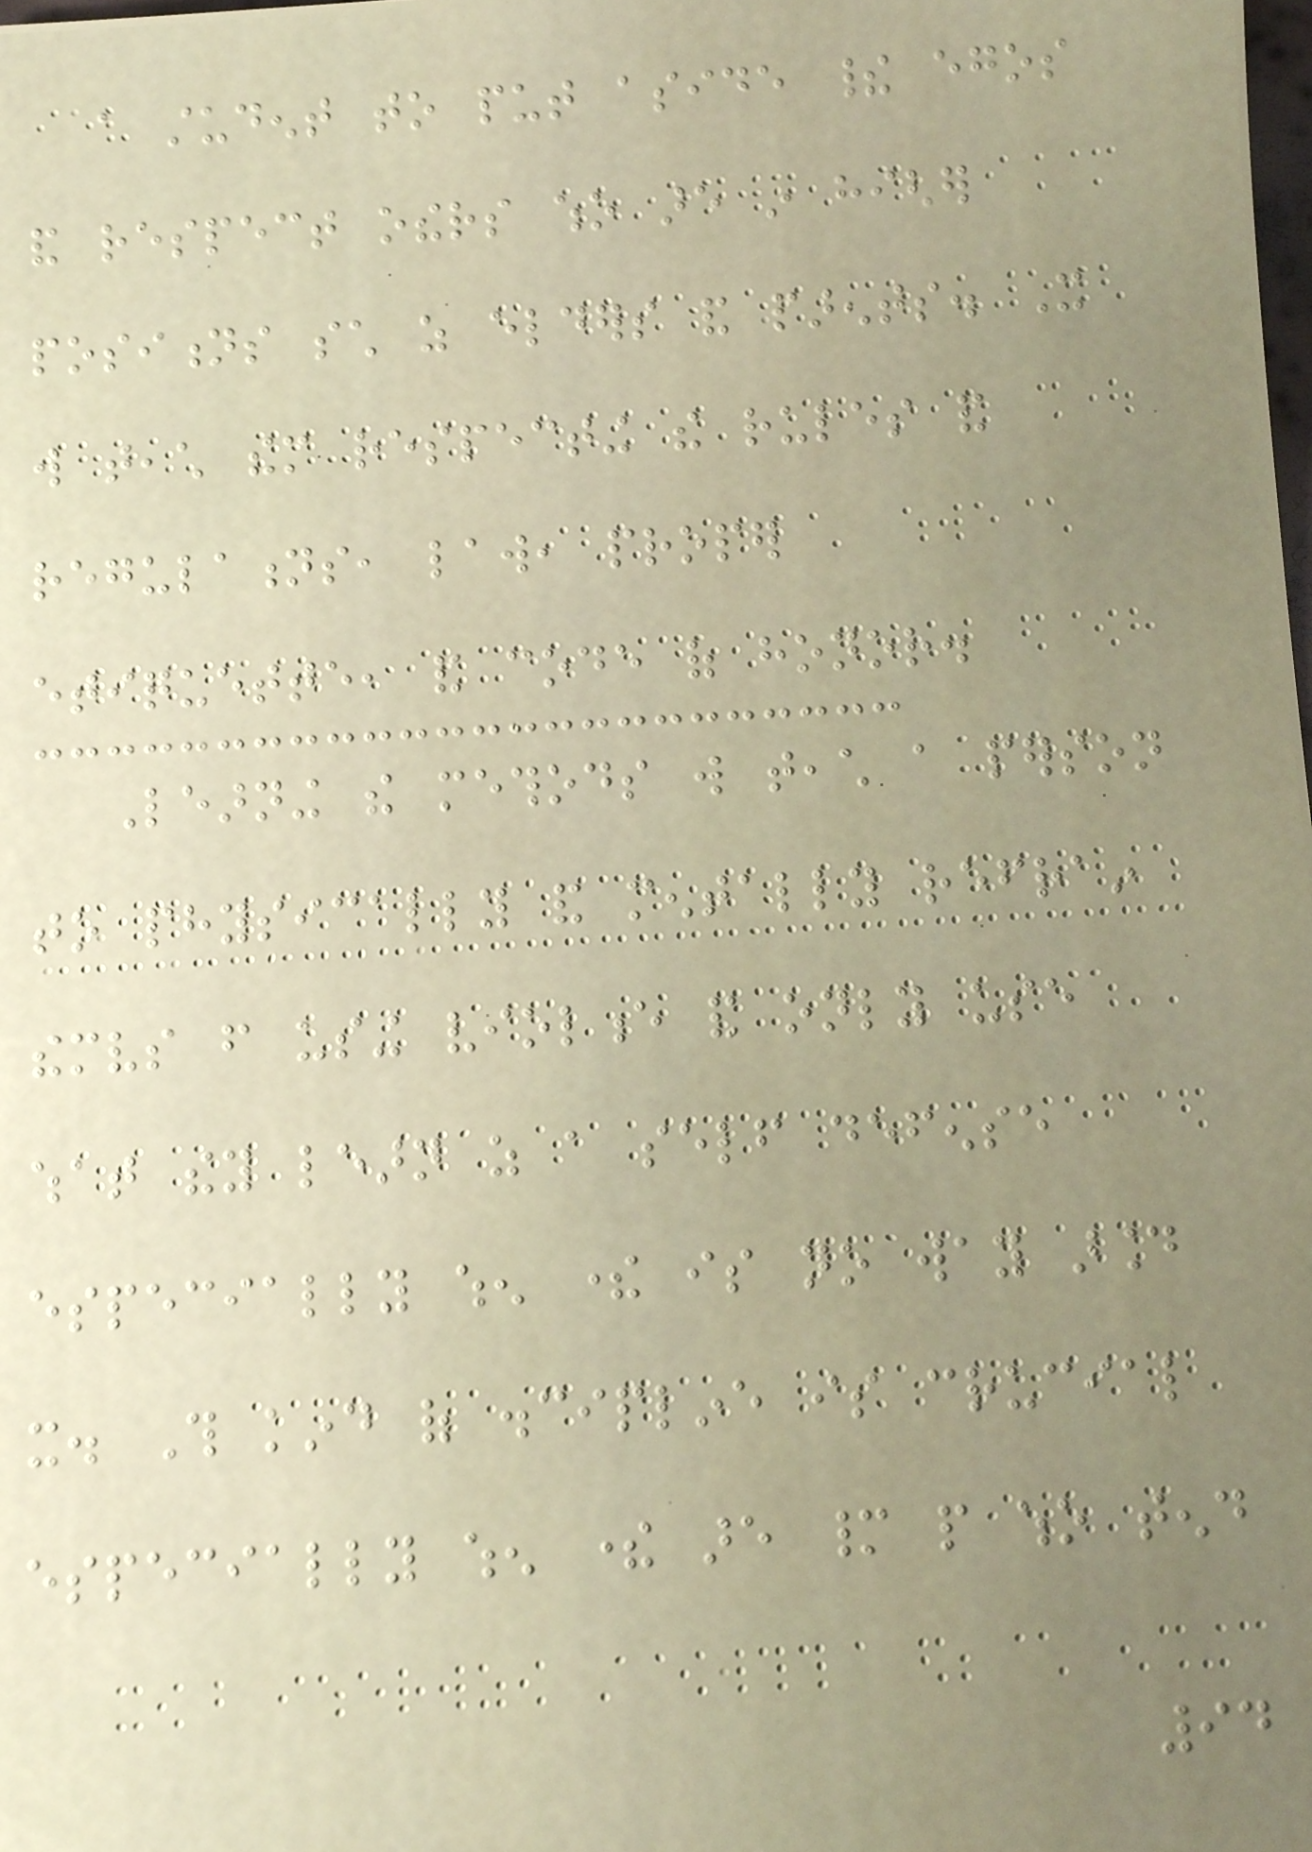a student to put aside their egos
and respect others who are in higher
positions such as elders and parents. It
will teach them respecting the rules and
regulations, law, proper
etiquette, and code of honor.
Learning the methods will teach a person
to physically and mentally refrain
themselves from using violence and only use
what they learn as a self defense
especially when there is no way around
it. This kind of discipline is crucial
especially when there are many people who tend
94
